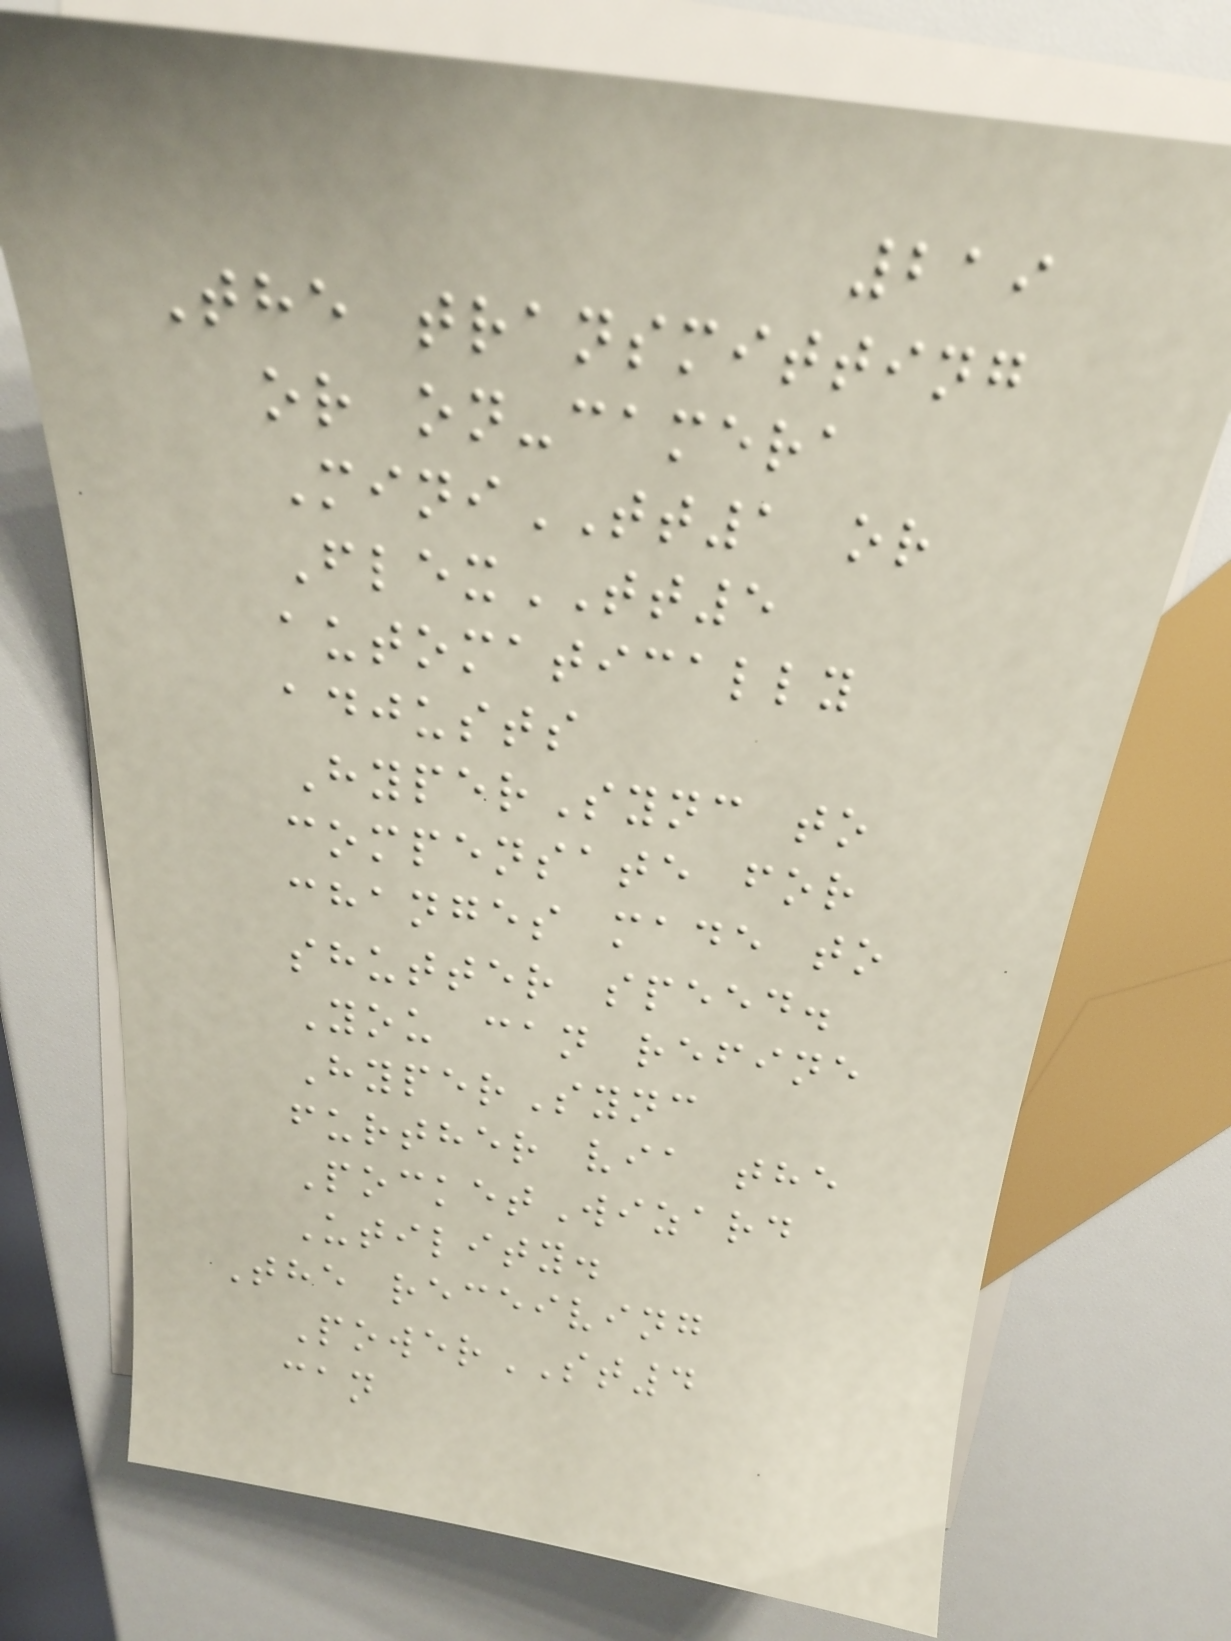219
The transmitting
or on-camera
MiniTT1 or
FlexTT5
automatically
adjusts
HyperSync to
compensate for
changes made to
shutter speed.
You can refine
HyperSync
further via the
PocketWizard
Utility.
The receiving
PowerST4
can
